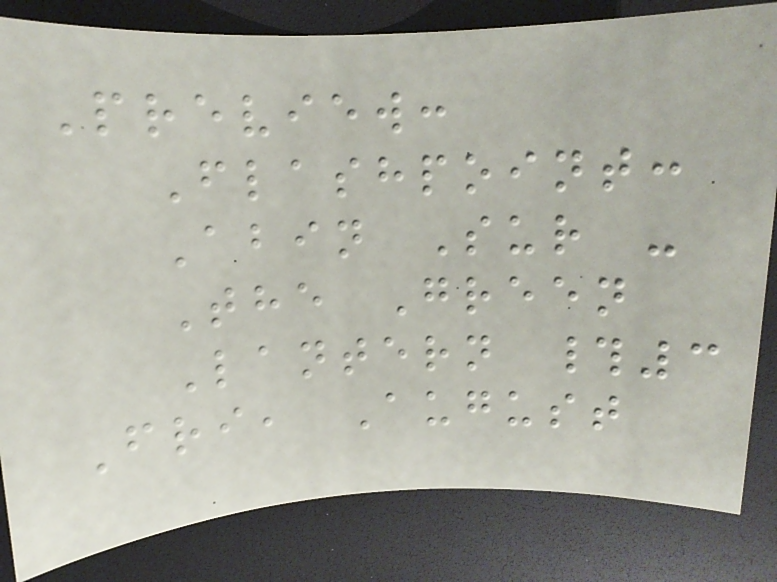Preview:
Flashpoint:
Abin Sur -
The Green
Lantern #3
Fri, August
